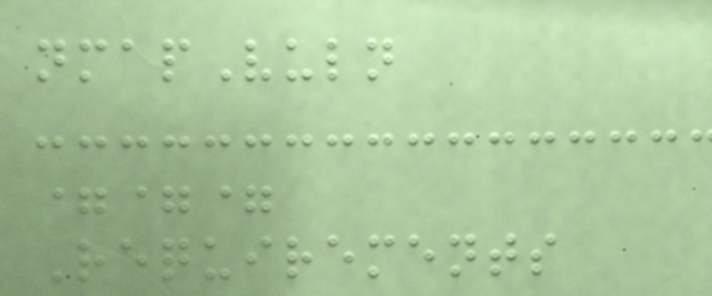nmapVuln
===
Requirements
